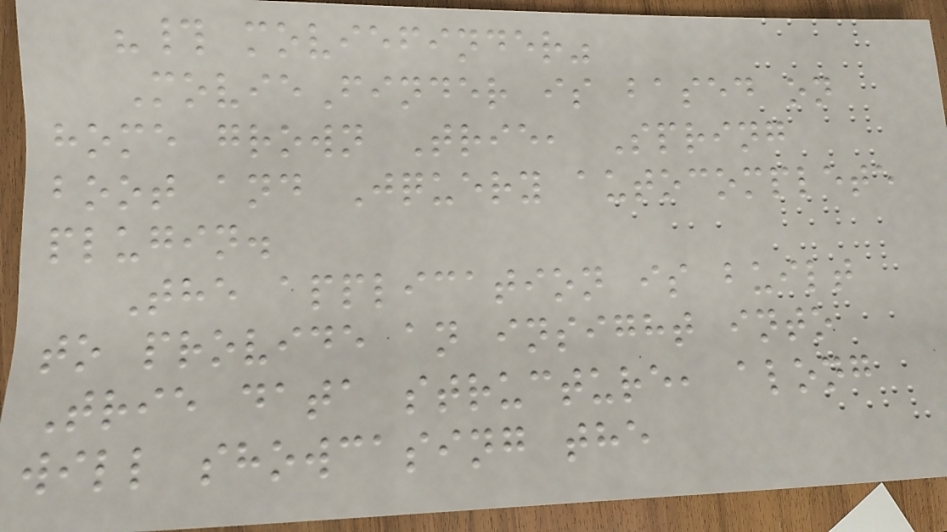"# moviefinder"
MovieFinder is based on
home grown Trie, Spring
boot and Jquery autocomplete
plugin.
The application is built
to provide an insight into
Trie data structure, along
will showcasing the
